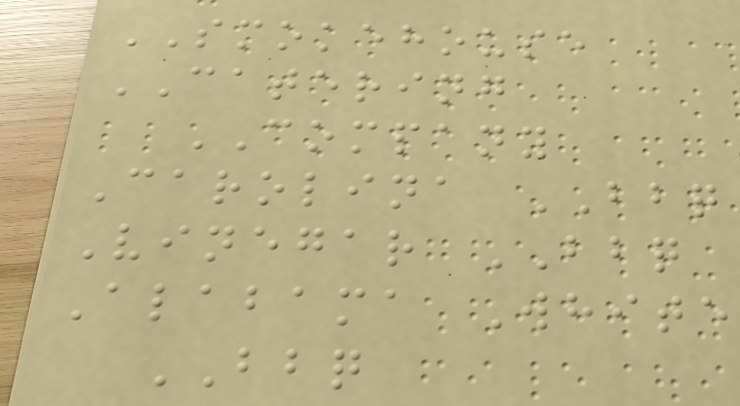SMOKEHOUSE
CATERING
COMPANY
Carolina BBQ
Vinegar BBQ
Alabama White
BBQ
